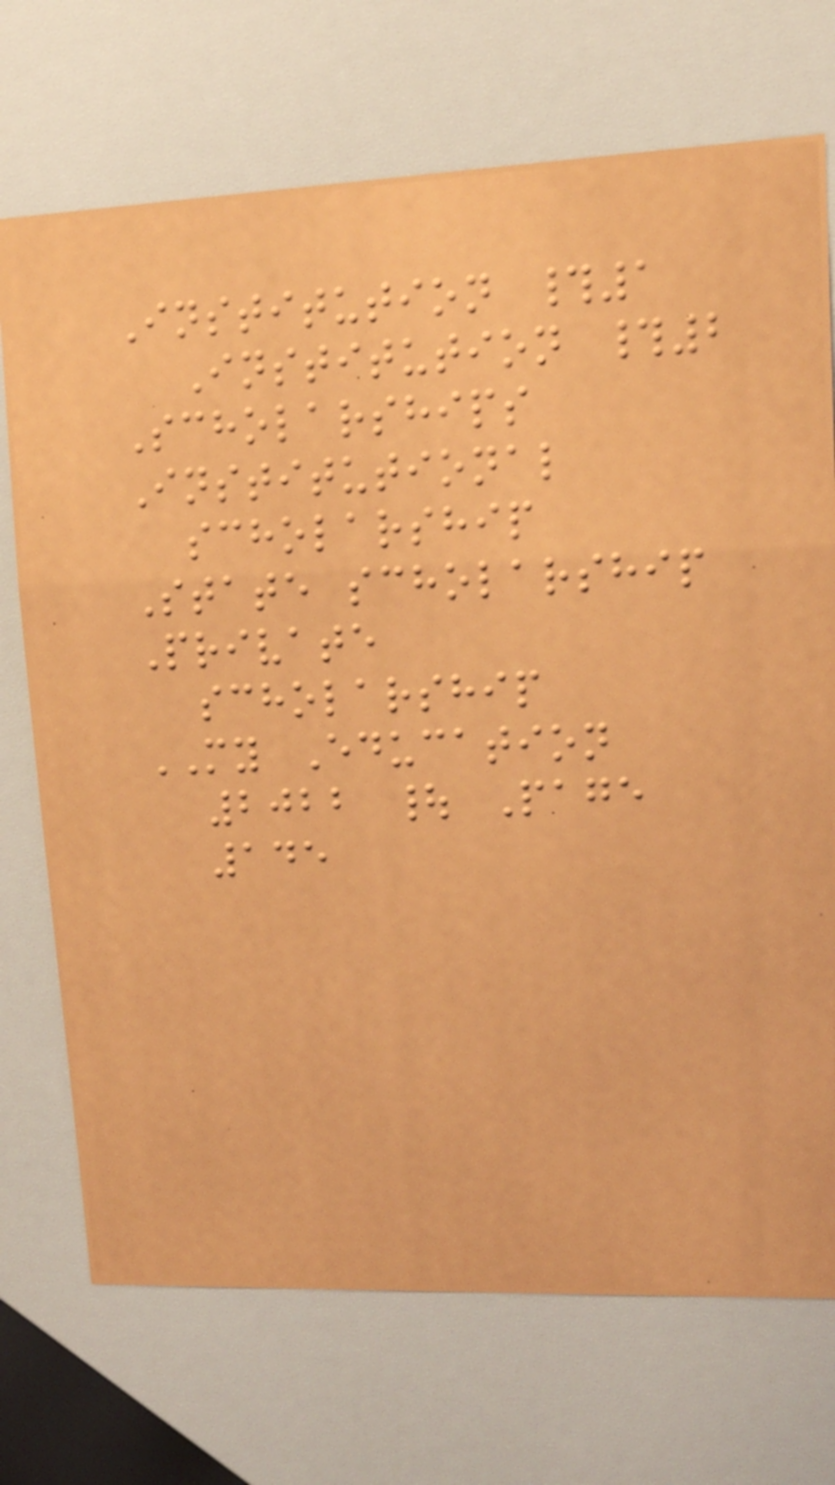Institution #1
Institution #2
Scholarships
Institutional
scholarship
State scholarship
Private
scholarship
MY Education
2022 | Page
145
